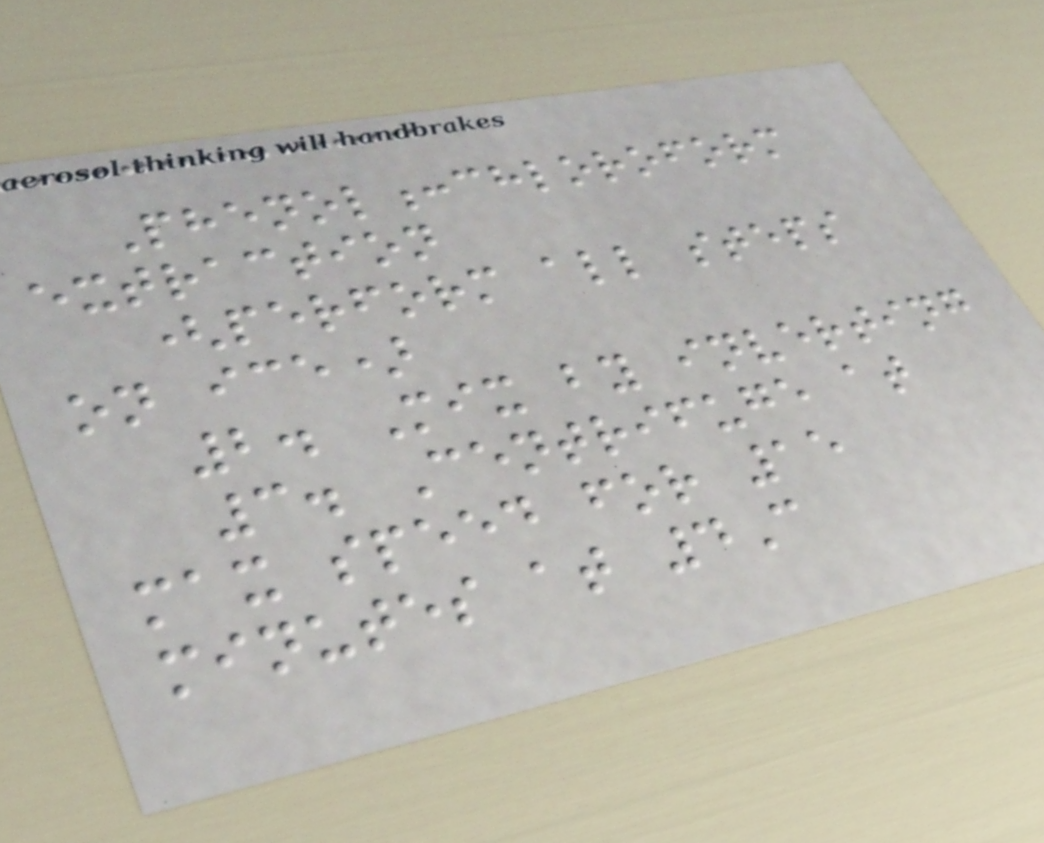Phenol:chloroform
extraction
(perform all steps
on ice)
2. Mix by inverting
3. Centrifuge at
max speed for 15
minutes at 4C
